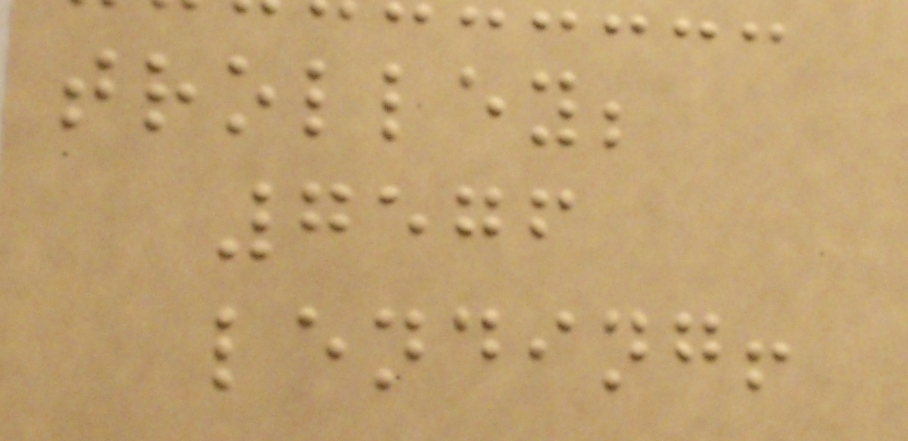trolley;
7576
lending!
